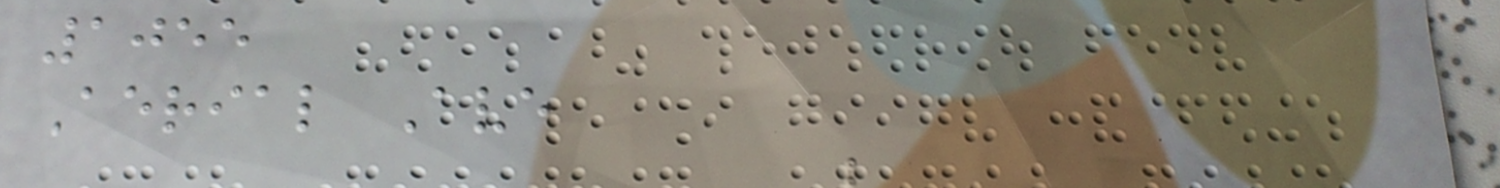1055
Aerial Ave
